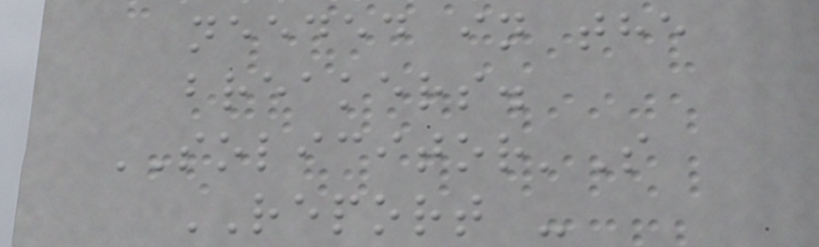needed in the
breakers.
SOLICITOR'S
REPORT -
